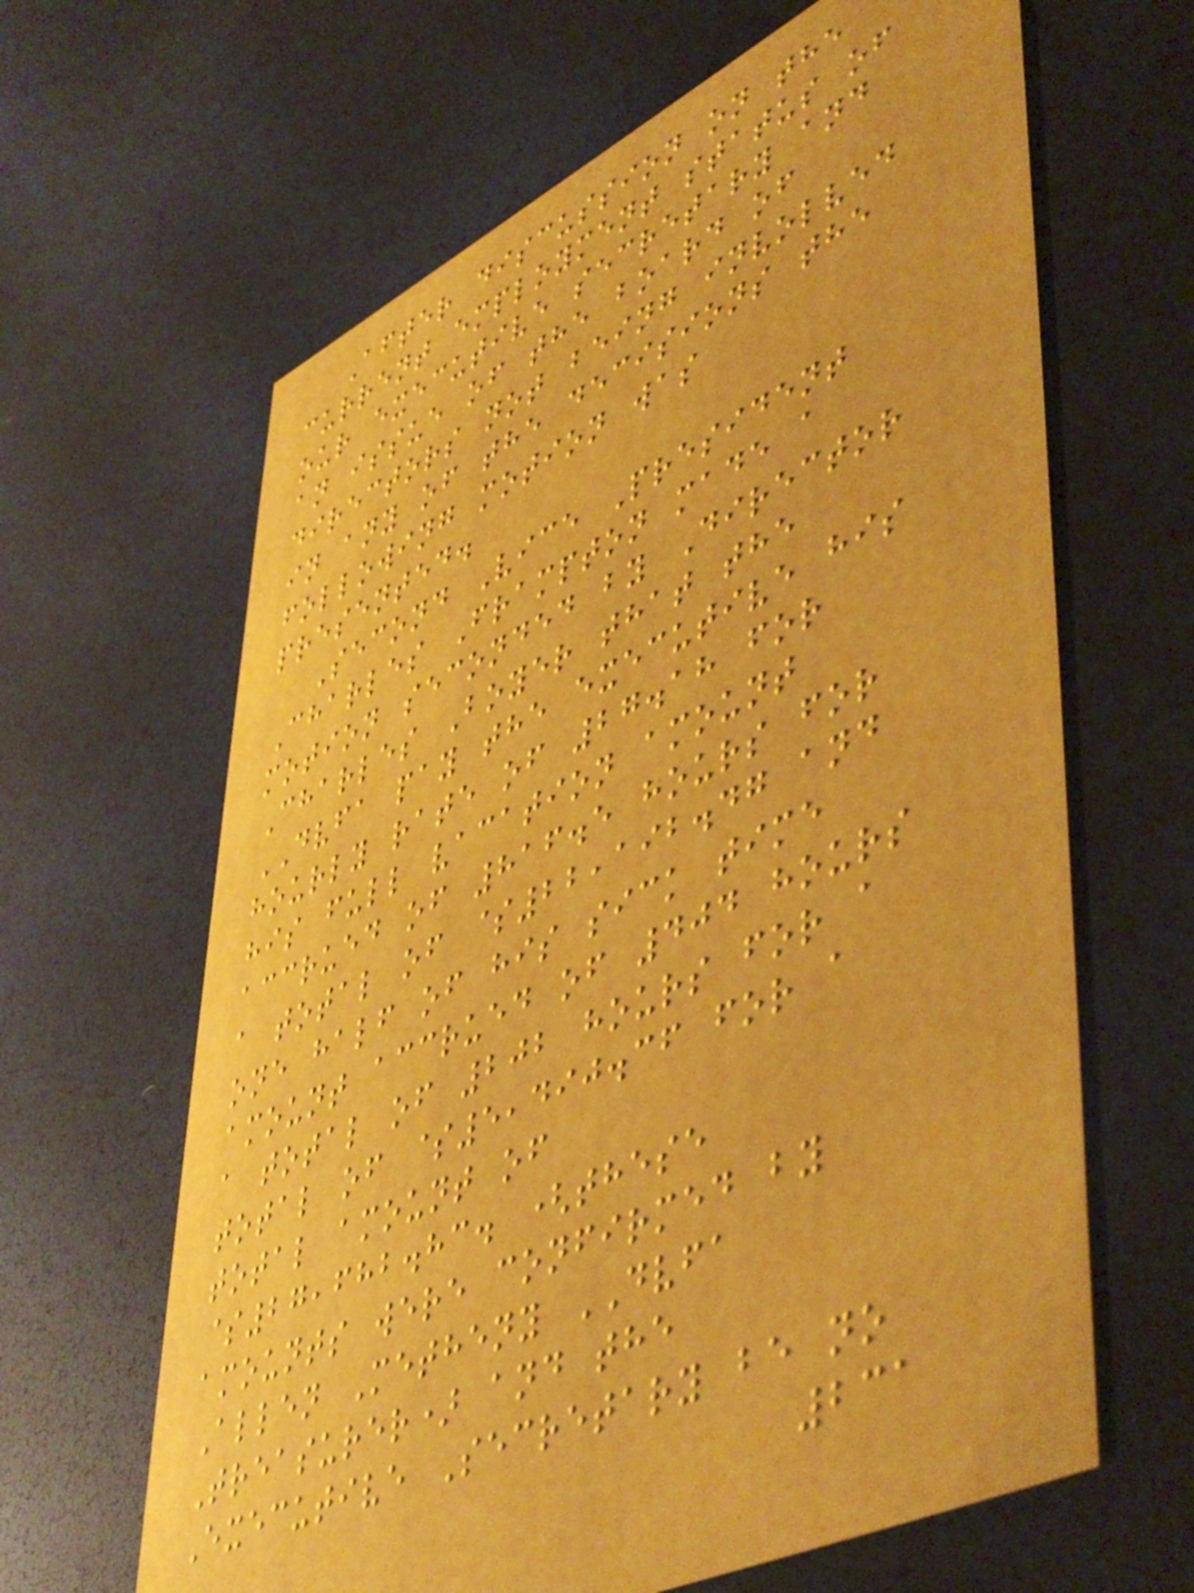After discussion on the
current employment status of
our executive secretary and
an issue of the board of
directors not being involved
in any of the decisions the
following motion was
presented.
Second Vice President
Charles Frampton made a
motion seconded by Director
Charles Boyer that the
DVFA pay the executive his
hourly rate of 27.18 for
his full vacation amount
accrued of 816.5 hours for
a total of $22,192.47 and
one half of his sick time
amount accrued of 404 hours
a total of 202 hours for a
total of $5,490.36 for a
total amount of
$27,682.83. (these
amounts were confirmed by
Allen Metheny DVFA
Treasurer) and the
Executive Secretary be no
231
